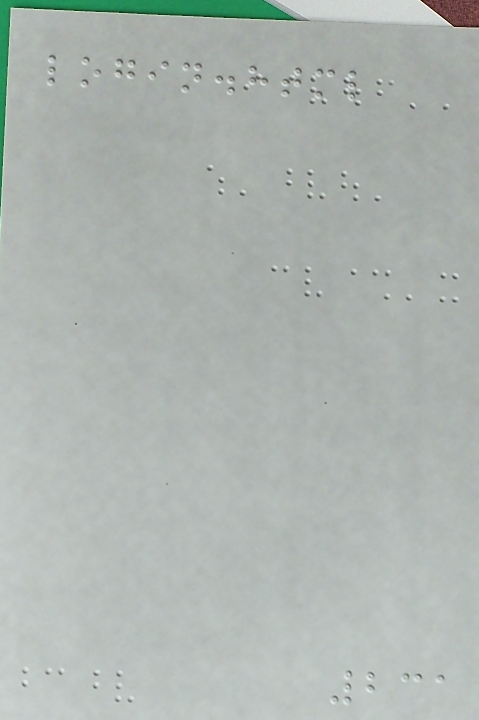login.html
231
